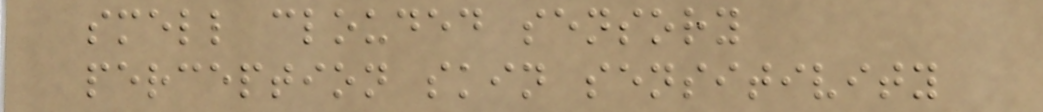smell clouded sensory
perception skin sensitivity
